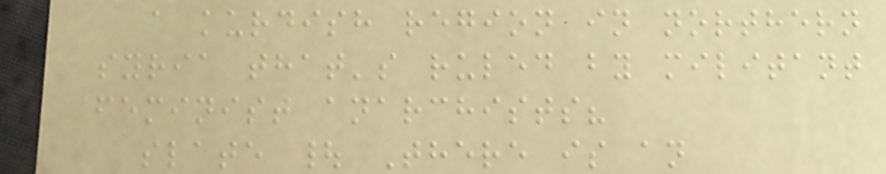a kurdish region in northern
syria that's ruled by militant
feminist anarchists?
slate | There is an
